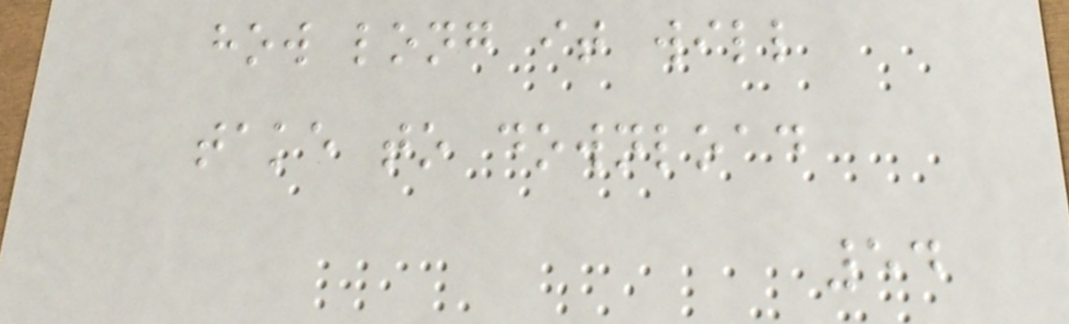how long it will
take to download
54
